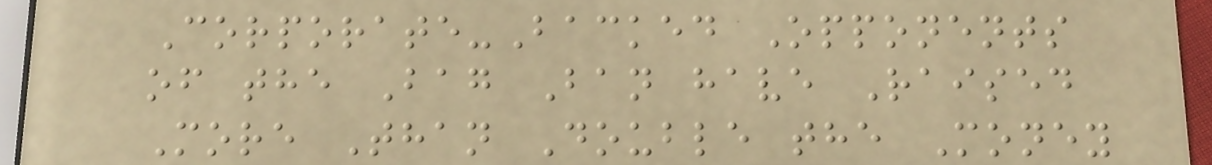Corporate-Backed Opponents
of the Bag Ban have Raised
More Than Double the Money
